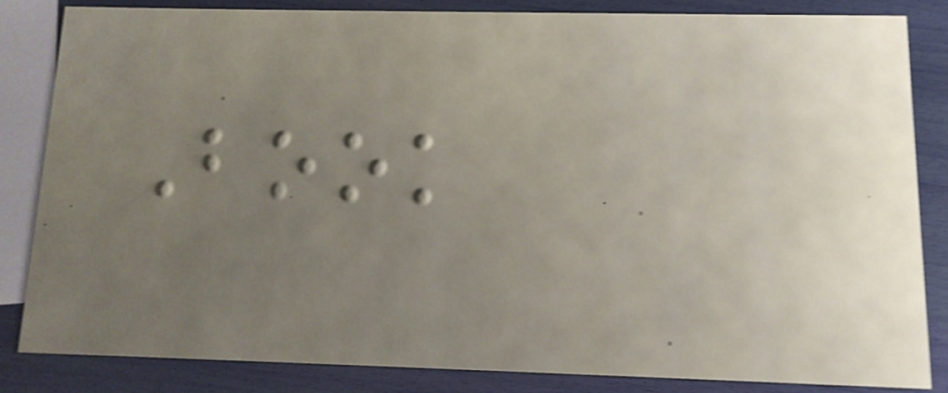Book
